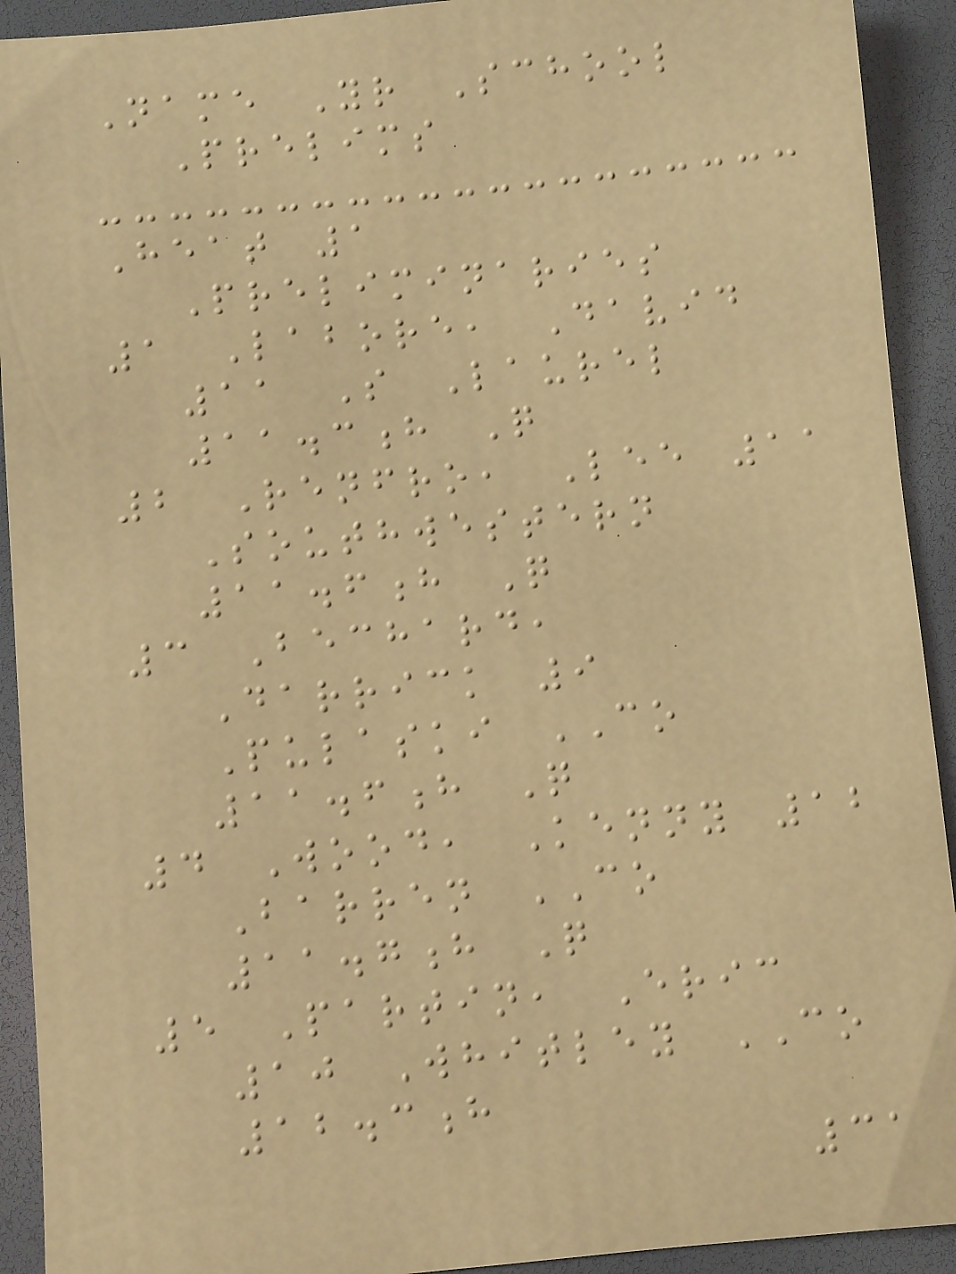Name Yr School
Prelims
Heat 1
Preliminaries
1 Labore, David
11 S Laurel
11.3h Q
2 Renfro, Lee 11
Southwestern
11.6h Q
3 Bechard,
Darrick 9
Pulaski CO
11.6h Q
4 Wood, Kenny 12
Barren CO
11.7h Q
5 Partin, Eric
10 Whitley CO
12.3h
31
